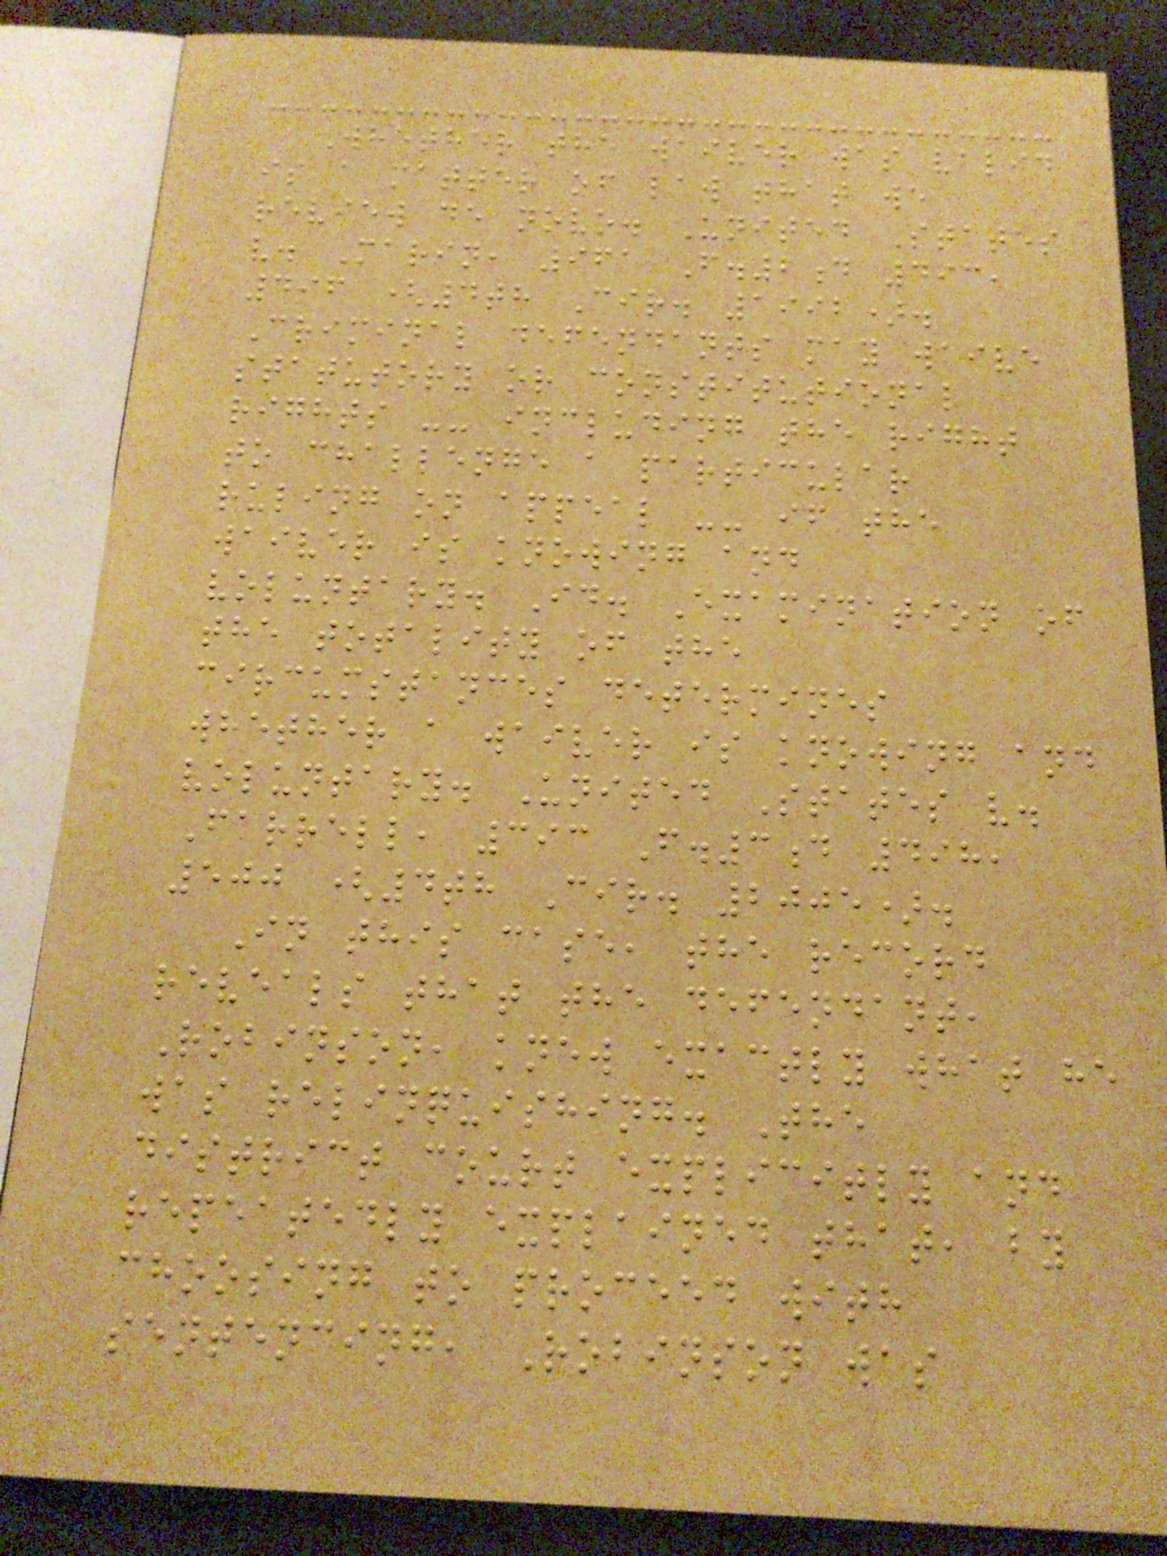Whether the waiver was valid
is a matter of law that we
review de novo. United States
v. Marin, 961 F.2d 493,
496 (4th Cir. 1992).
Criminal defendants may waive
statutory or constitutional
rights -- including the right
to challenge a particular
ruling on appeal -- if the
waiver is knowing and
voluntary. Id. Examination of
the totality of the
circumstances determines
whether a waiver is knowing and
voluntary. United States v.
Farrell, 393 F.3d 498,
500 (4th Cir. 2005).
In this case, the record
reveals that the defendant,
Robinson, knew exactly what he
was relinquishing. The
district court explicitly and
repeatedly explained that, by
choosing to proceed with
sentencing, Robinson was
